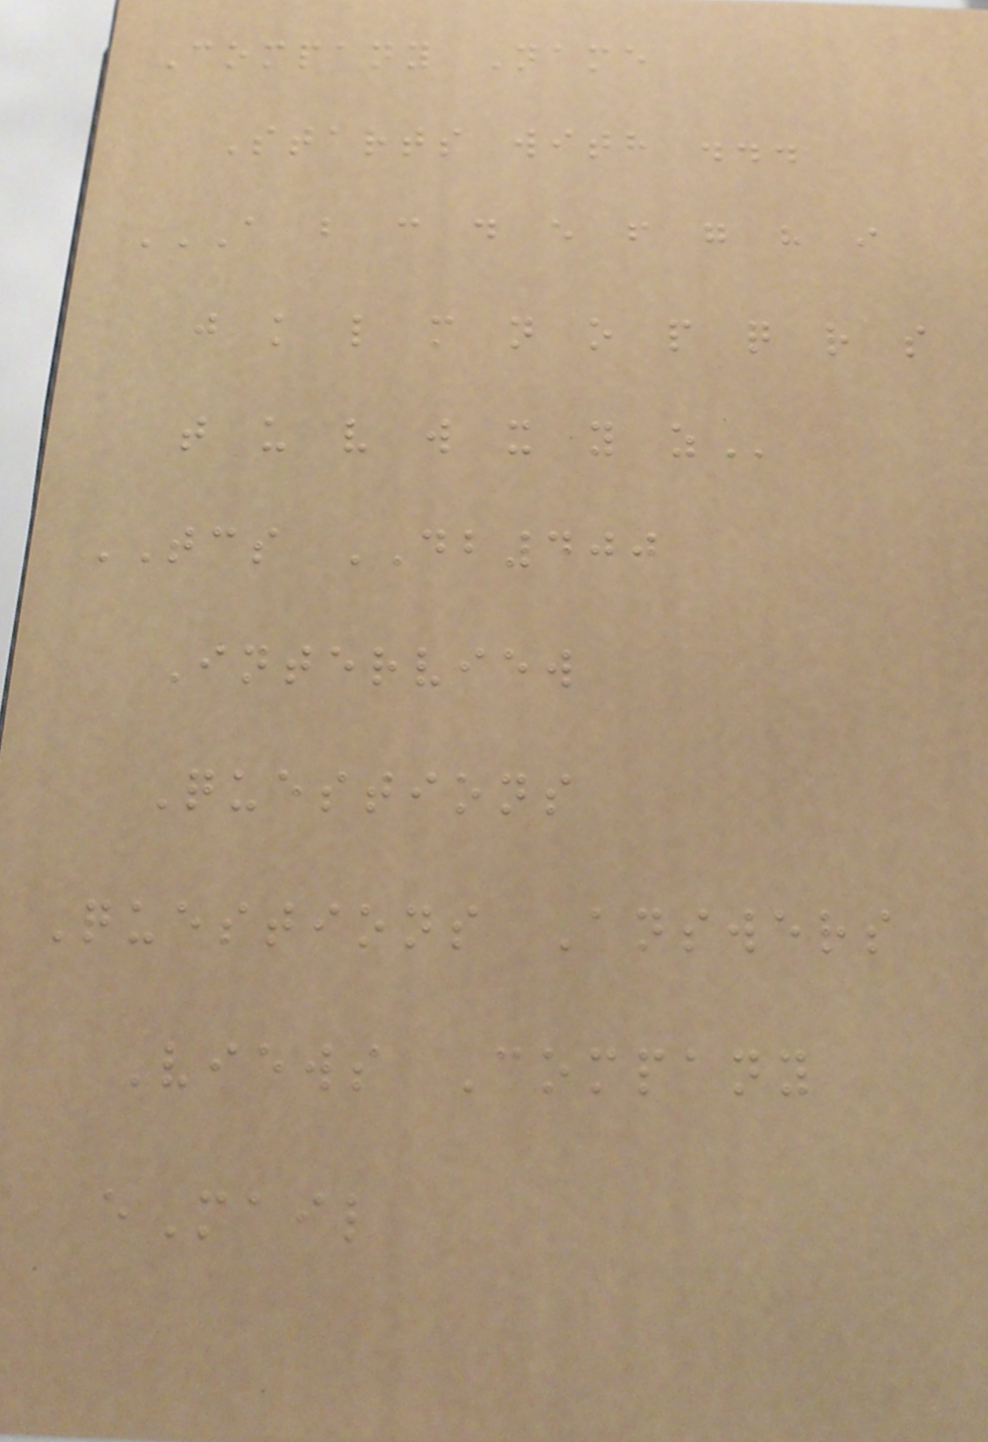Company Name
Starts with ...
A B C D E F G H I
J K L M N O P Q R S
T U V W X Y Z
TCS DB400
Interview
Questions
Questions Answers
Views Company
eMail
